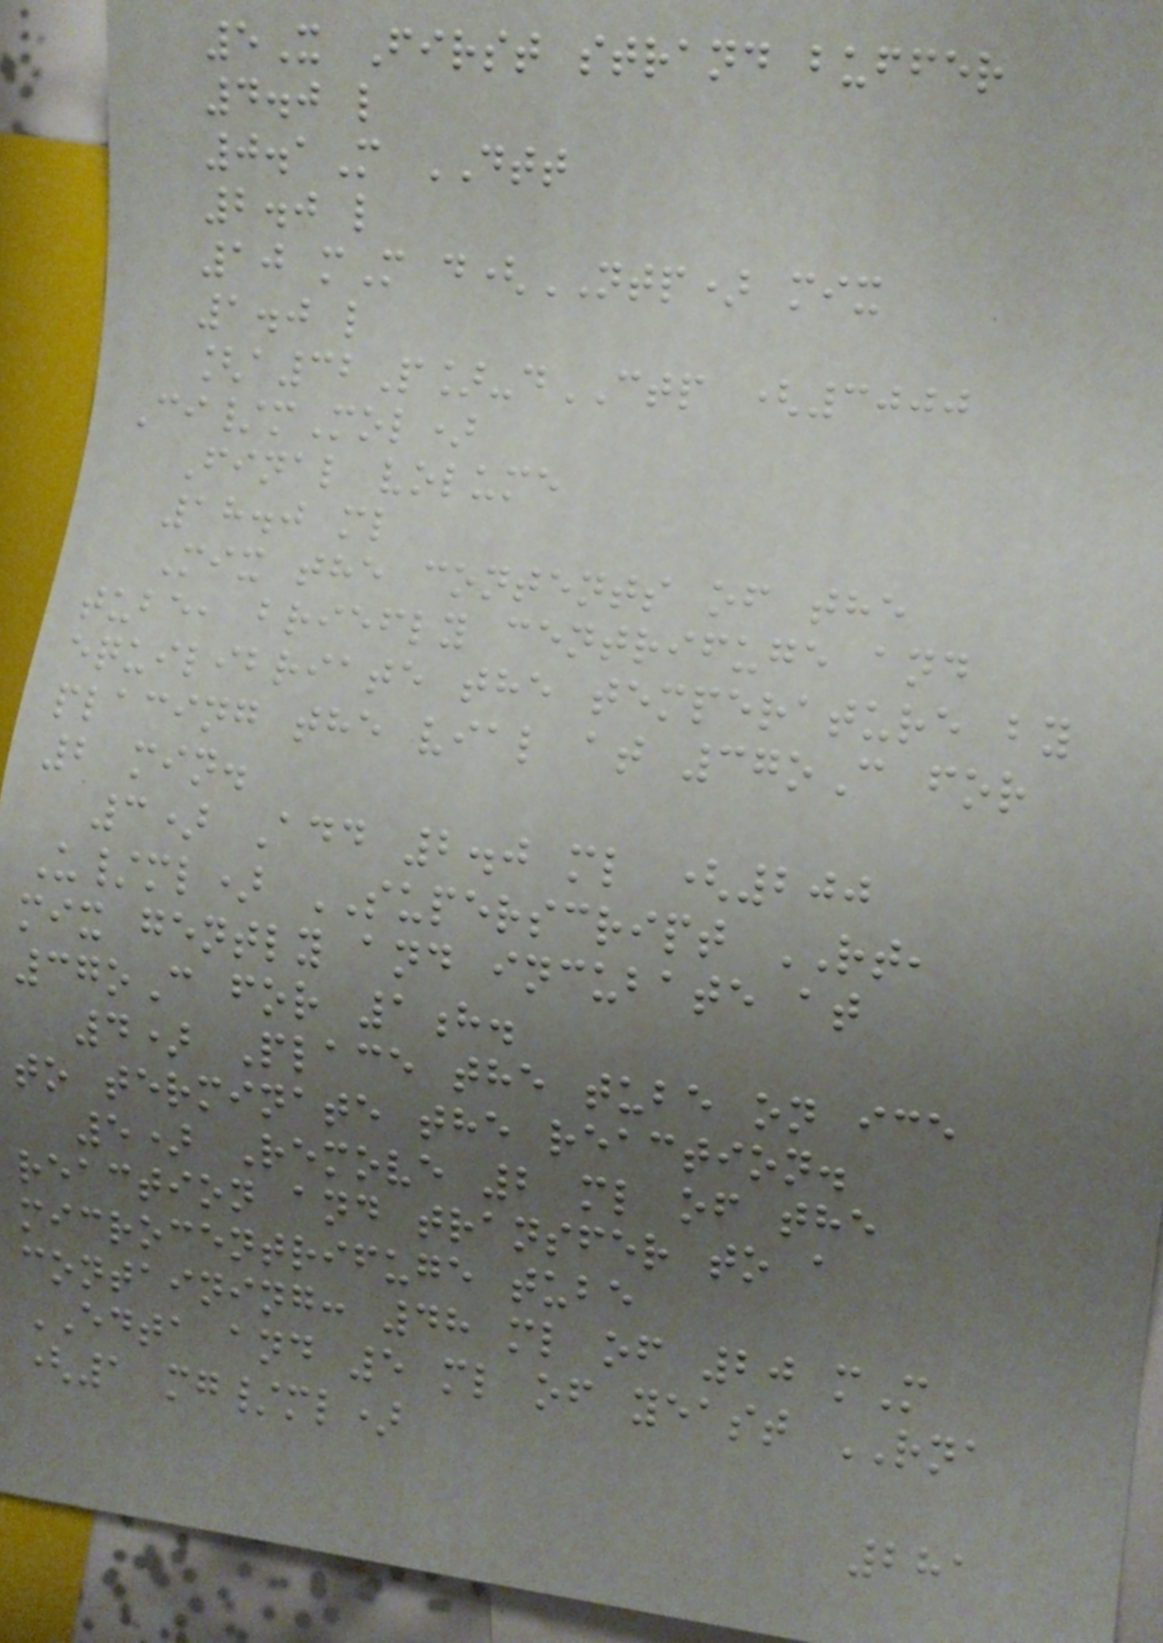5X First strand buffer
4.0 l
0.1M DTT
2.0 l
10 mM d(NTP) mix
1.0 l
[a32P]-dCTP (3000
Ci/mMol)
Final volume
18.0 ml
Mix the contents of the
tube, briefly centrifuge and
equilibriate the temperature by
placing the vial at 37oC for
2 min.
3) Add 2.0 ml (200
U/ml) SUPERSCRIPT RT,
mix gently and incubate at
37oC for 1h.
4) Place the tube on ice
to terminate the reaction.
5) Remove 2 ml of the
reaction and transfer to a
microcentrifuge tube
containing: 48 ml of 20 mM
EDTA and 5 ml of yeast RNA
(1 mg/ml)
281
